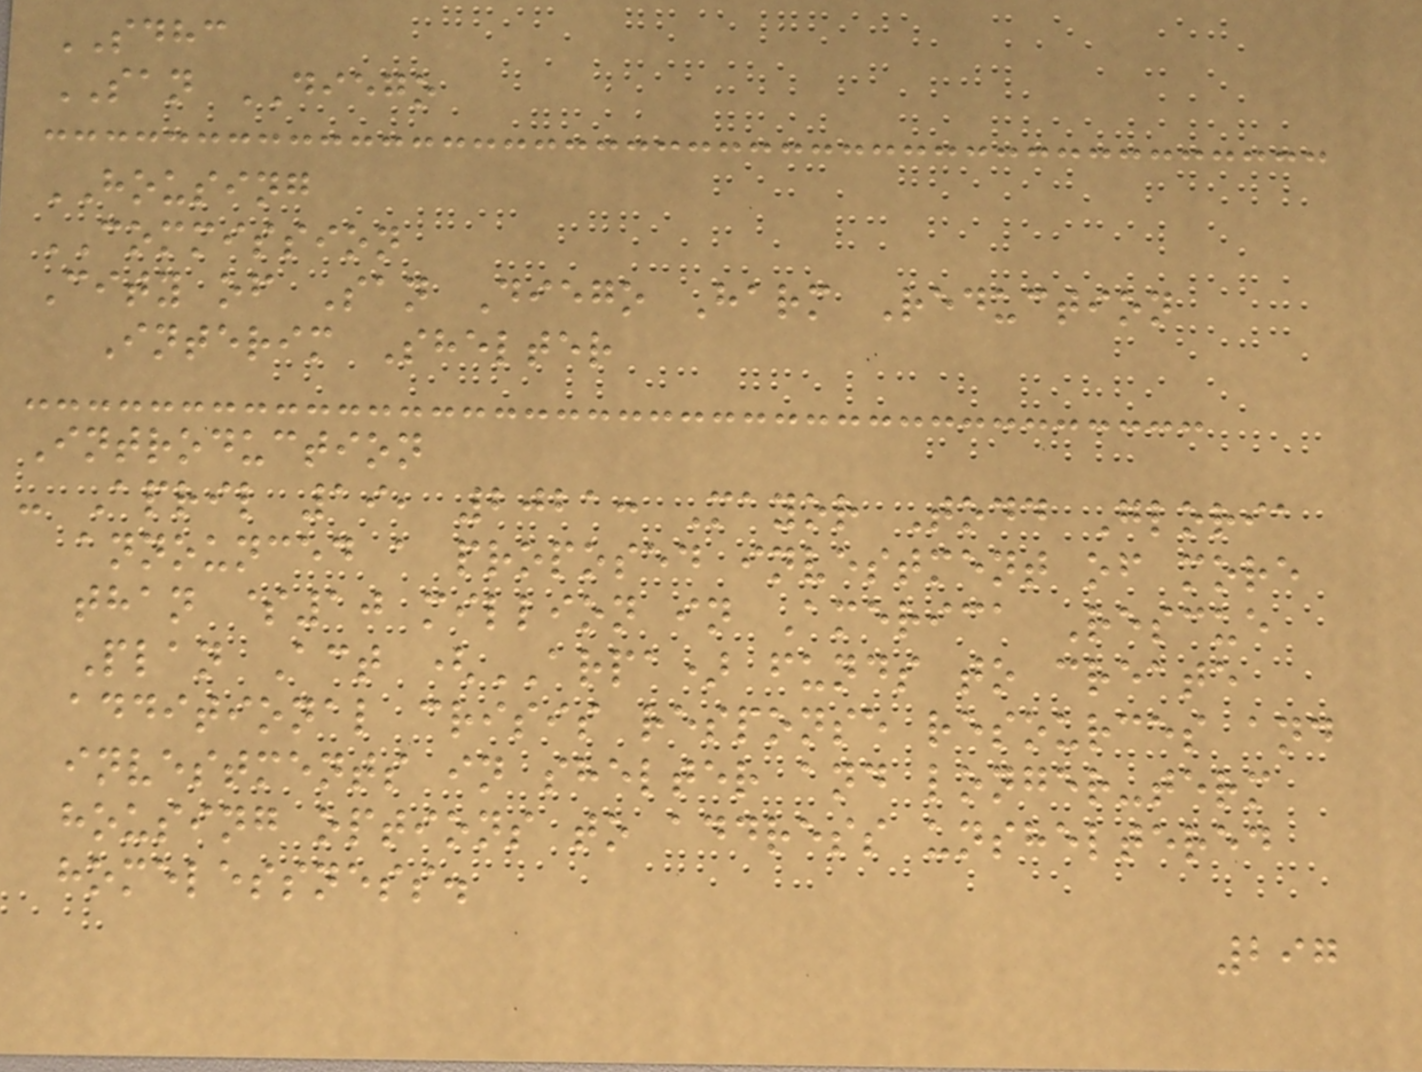SDHC
SAN DIEGO
HOUSING
COMMISSION
City of San Diego Harm Reduction
Interim Shelter
Introduction
- April 19, 2021: Mayor Todd Gloria
announced a proposed investment of more
than $10 million in America Rescue
Plan Act (ARPA) funds to create
additional crisis response resources and
investments in shelter and longer-term
housing options to address unsheltered
homelessness.
297
